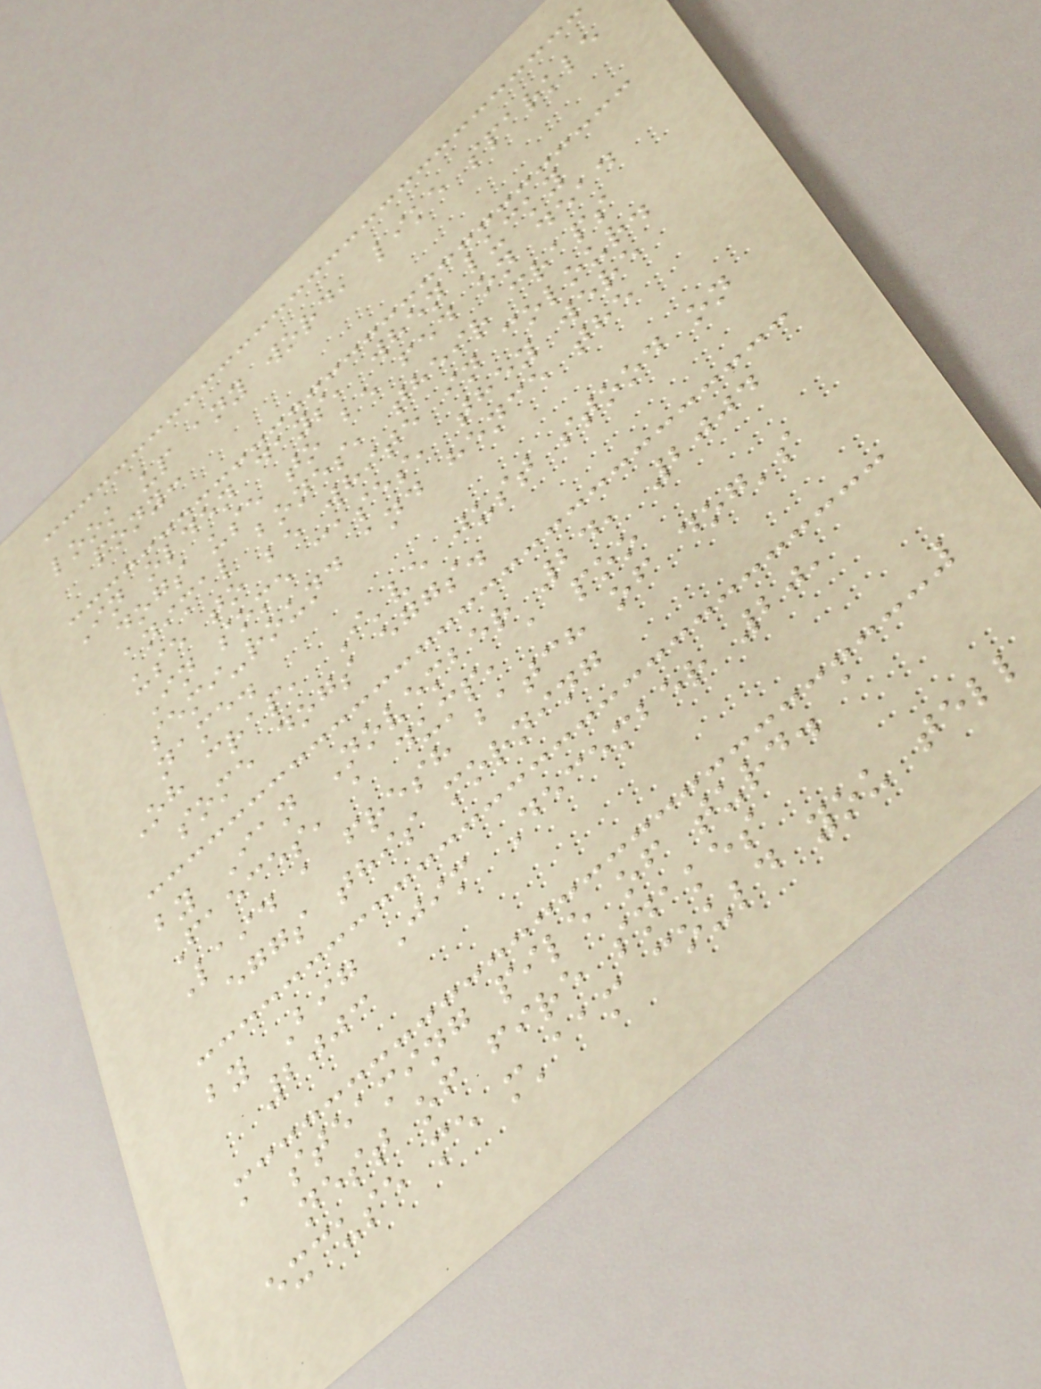look up any word, like sparkle
pony:
In olden days, when lucky
dogs use to be fed on dead
animal bones, their craps
use to be white in colour.
In some cases, they were
semi-round and hence the
name.
Oh crap, I've just stood on
some dogs eggs.
by Ian November 24, 2004
Faeces, a dump, a poo
Laid a fresh batch of dog's
eggs this morning
by Big Jim December 20,
2003
a steaming pile of turd. a
nest of fire snakes
excuse me m'aam could you tell
